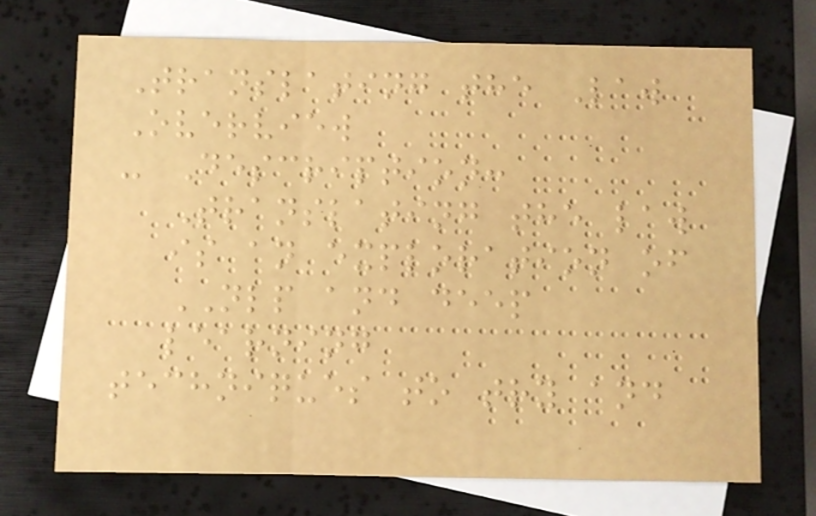Translating the Law
Overview
- Description:
Translating the law
is an exploration of
NLP and deep
learning
techniques to try and
